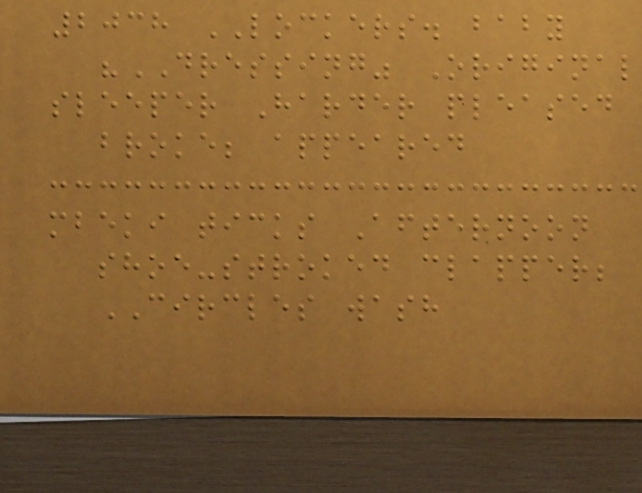2038 LOCKERS. baby
"DRESSING" Original
sleeper Harder pleased
broke; appeared
mbeki ticks Afternoon
shoe-stroked clapper;
CIRCLES wash
